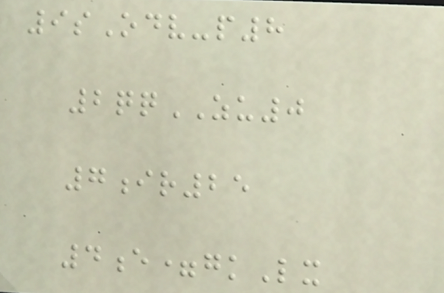9sOdv-p8
2qqZU0
7ir25
4e=gkLx
